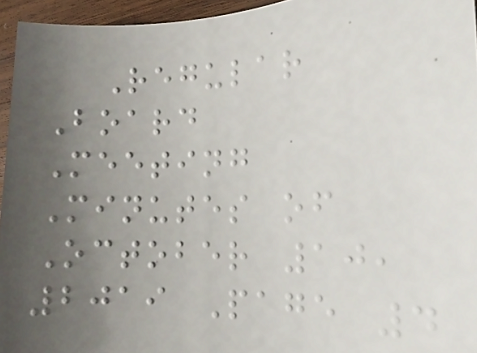Regular
Board
Meeting
Minutes of
October 10,
2019 Page 4
